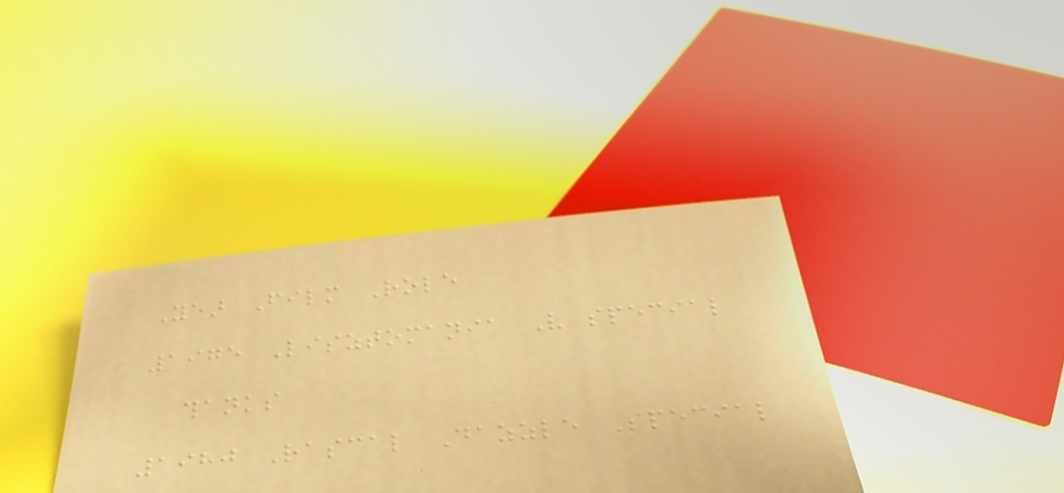Year Film Role
1975 Lisztomania Very special
thanks
1980 Rascal Dazzle Special
